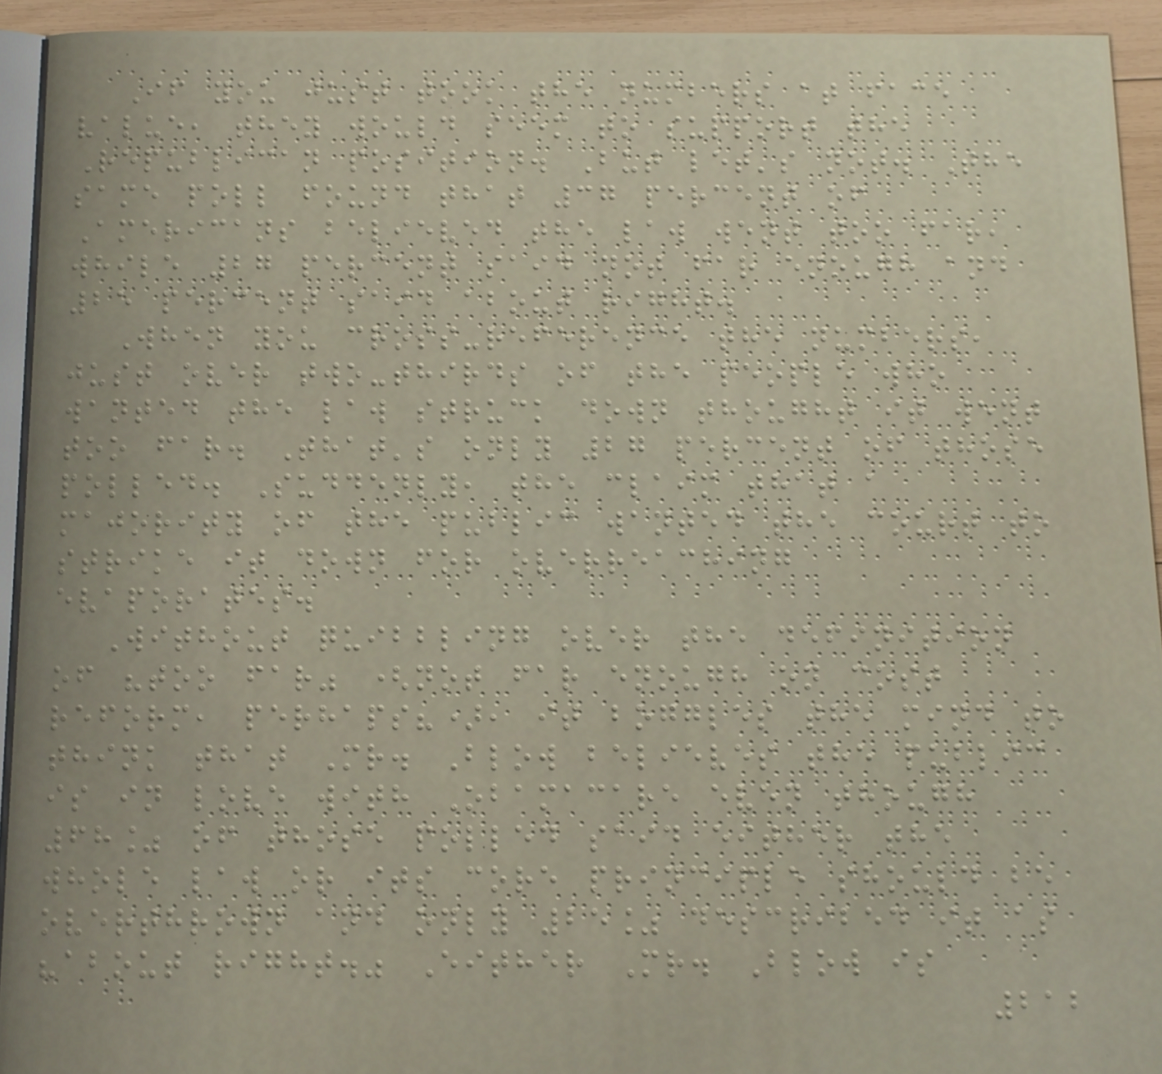If you just took the numbers at face
value, they would seem to support the
Republican position. But let's not. The
same poll found that 37 percent of
Americans believed the law went too far,
while 27 percent said not far enough and
25 percent said about right.
When you cross-reference the numbers,
just over two-thirds of the people who
wanted the law struck down thought it went
too far. That's only 27 percent of those
polled. Suddenly, the claim that a
majority of the public wanted the court to
strike it down for overreaching
evaporates.
Without quibbling over the definition
of "too far" (not far enough on cost
reform, perhaps?), it boggles the mind to
think that Mr. Blow believes the public
is in love with Obamacare even though
68% of those polled said either the
whole law or its core principle should be
overthrown and only 25% described it as
"about right." Either Mr. Blow is
212
